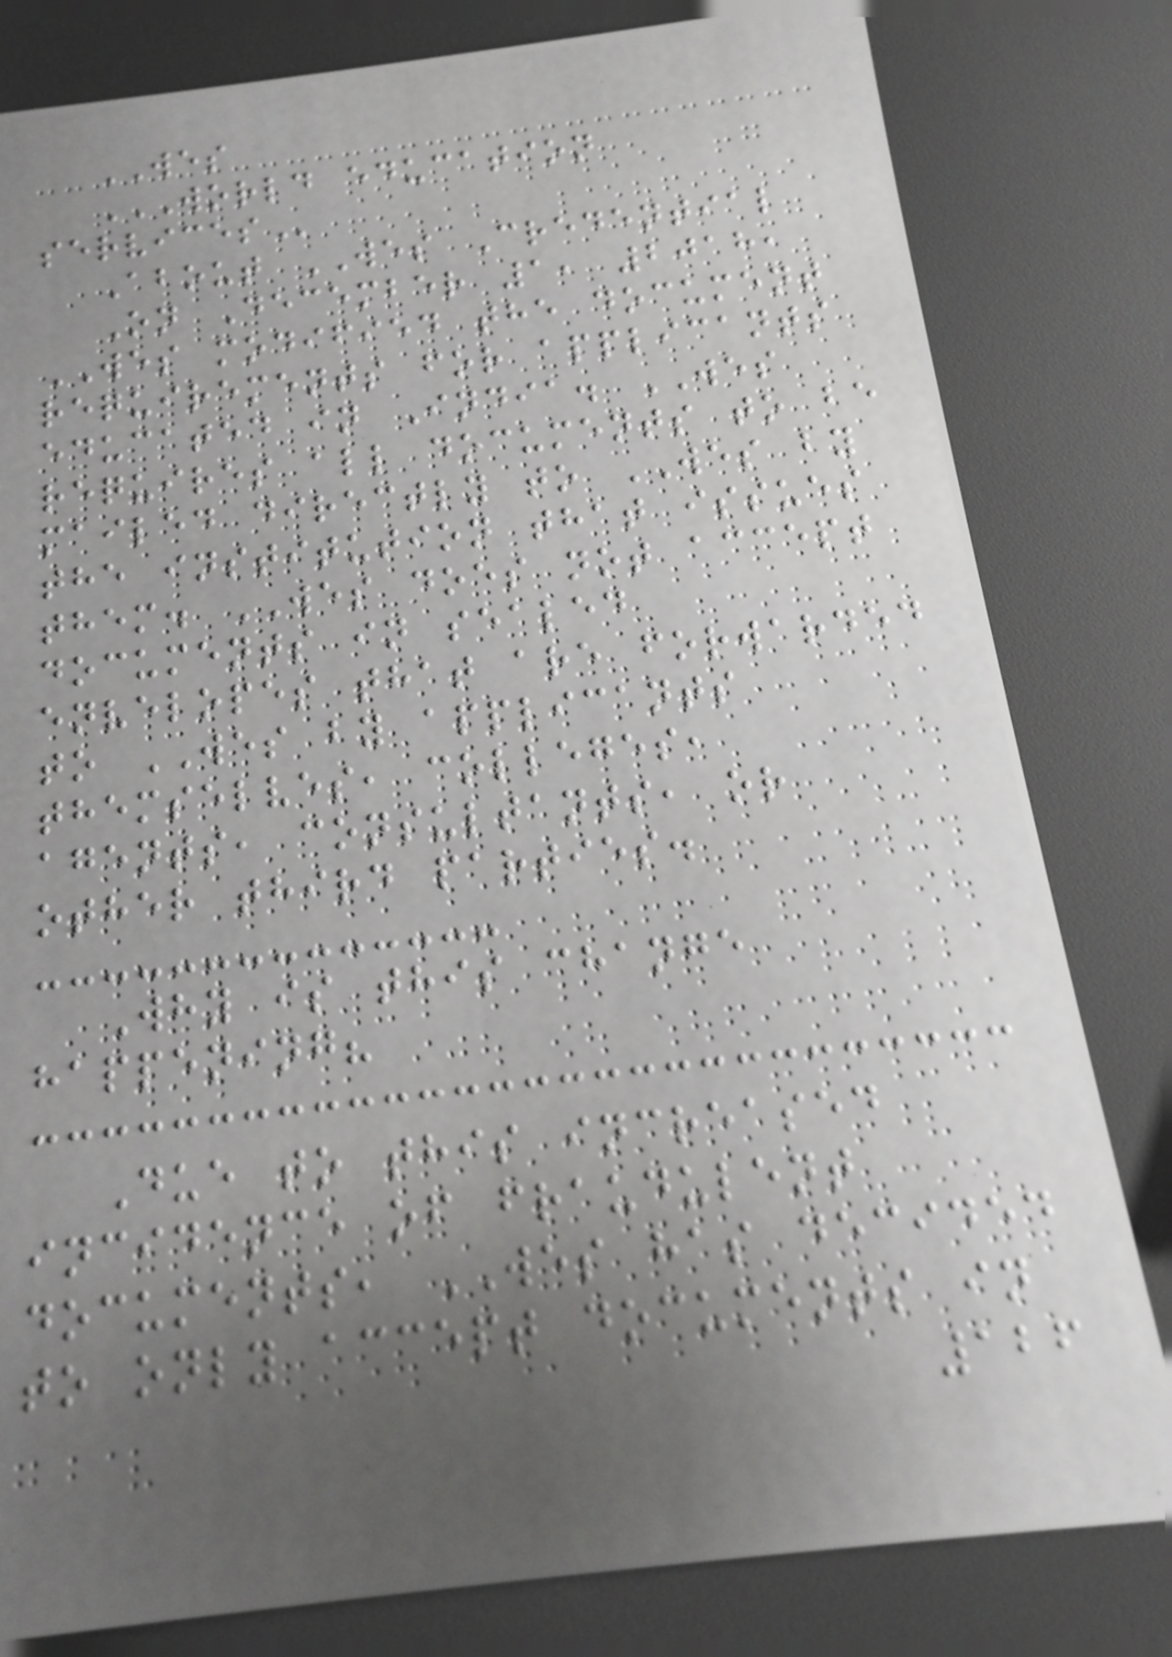WES
WORLD EDUCATION
SERVICES
About WES Credential
On December 1, 2018,
WES modified the document
requirements for applicants
educated in India. WES
requires all documents to be
mailed directly to WES by
the institution that issues
them. WES does not accept
documents in sealed
envelopes that are forwarded
to WES by applicants
themselves, colleges,
agents, consultants, or
other third parties.
Why is this change
happening?
Due to this increased
incidence of fraudulent
documents, WES has decided
to only accept documents in
126
